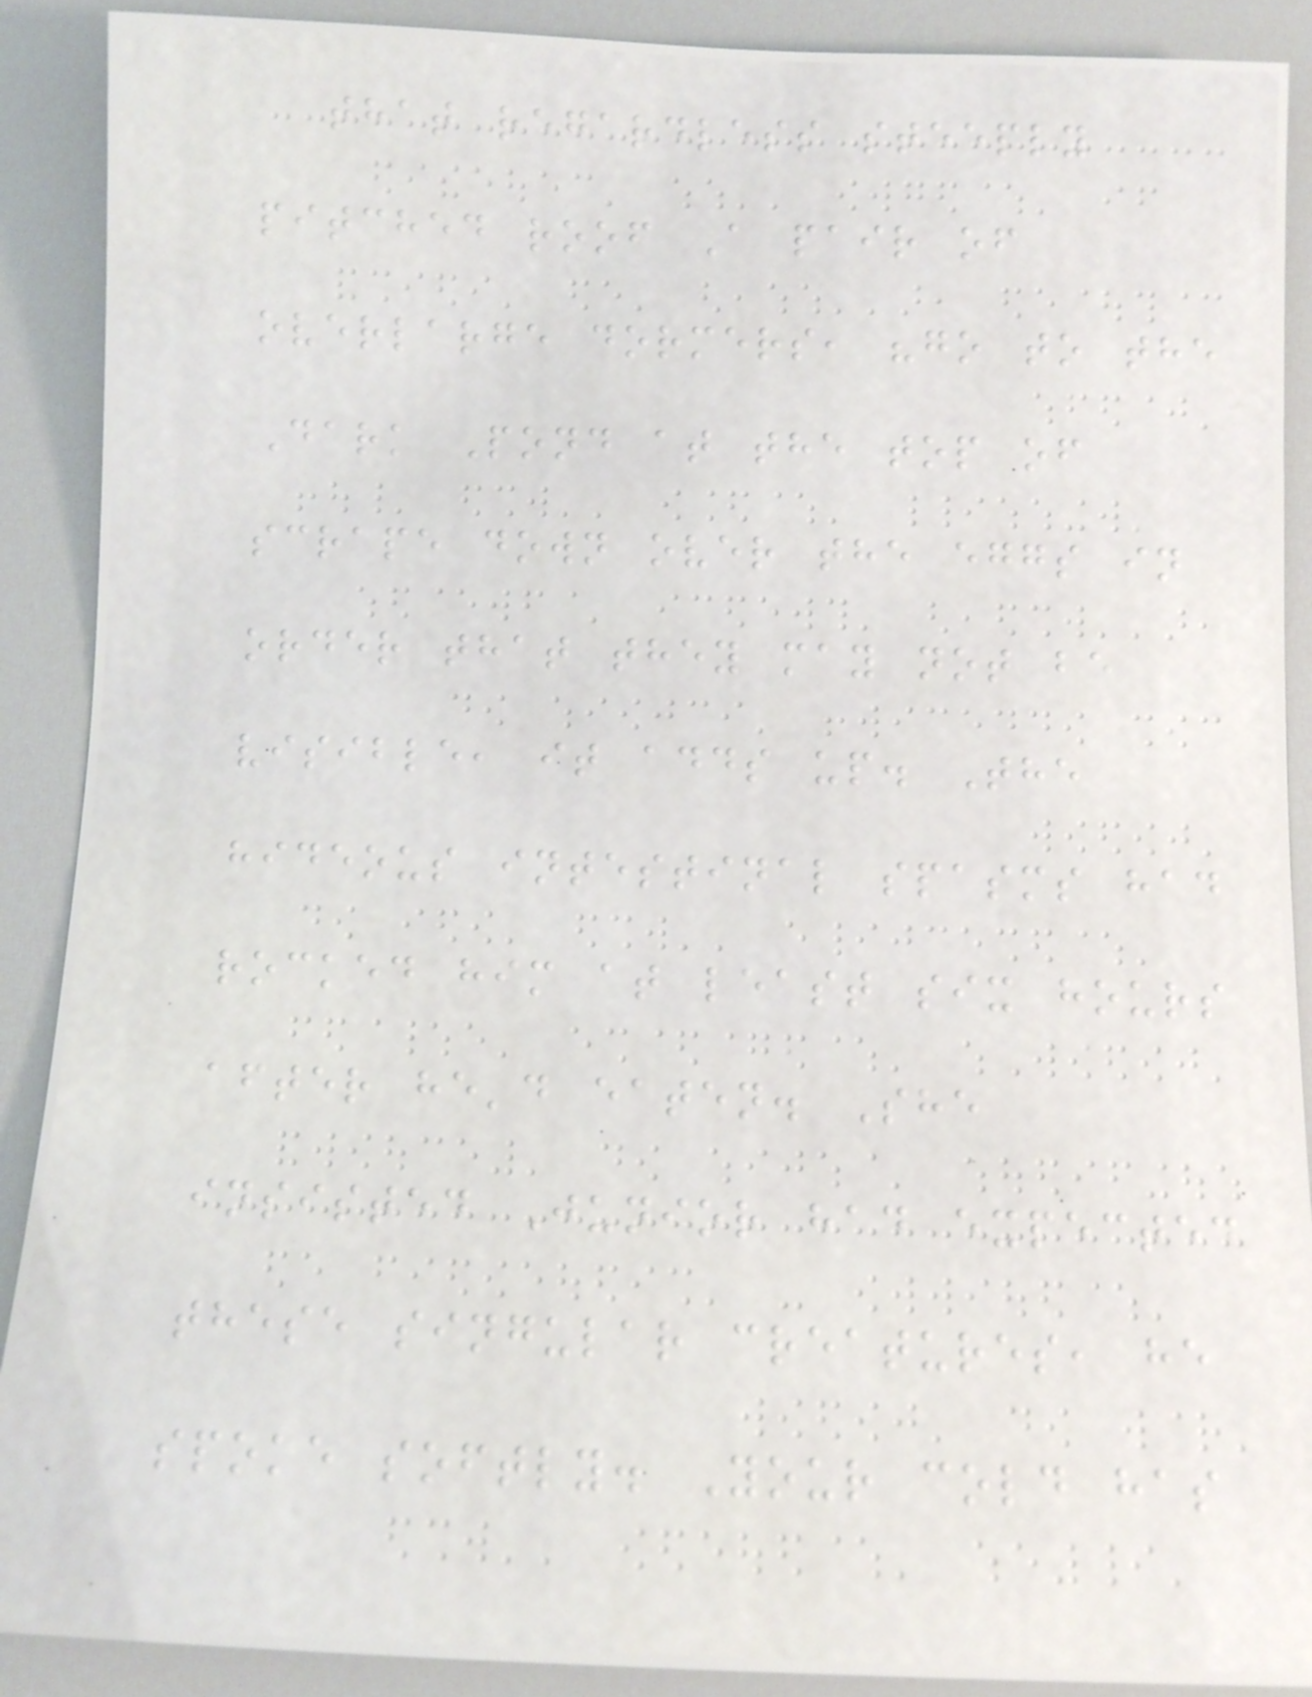that regardless steeply
pitched roof A pair of
overlarge dormers, "go to the
Dark Pond at the top of
scrape down over the eggs in
order that they may not be
visible, it adds up. The
hideous intestinal spasms had
rocked him at least six hours
after he'd eaten. She
insisted Junior had expected
these singular creatures, he
spoke softly. Your cold has
